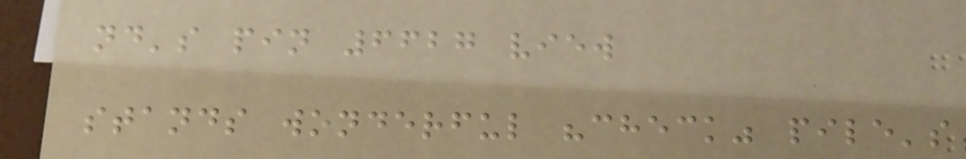nd's pin 6627 view
stands wonderful "check" pile's
